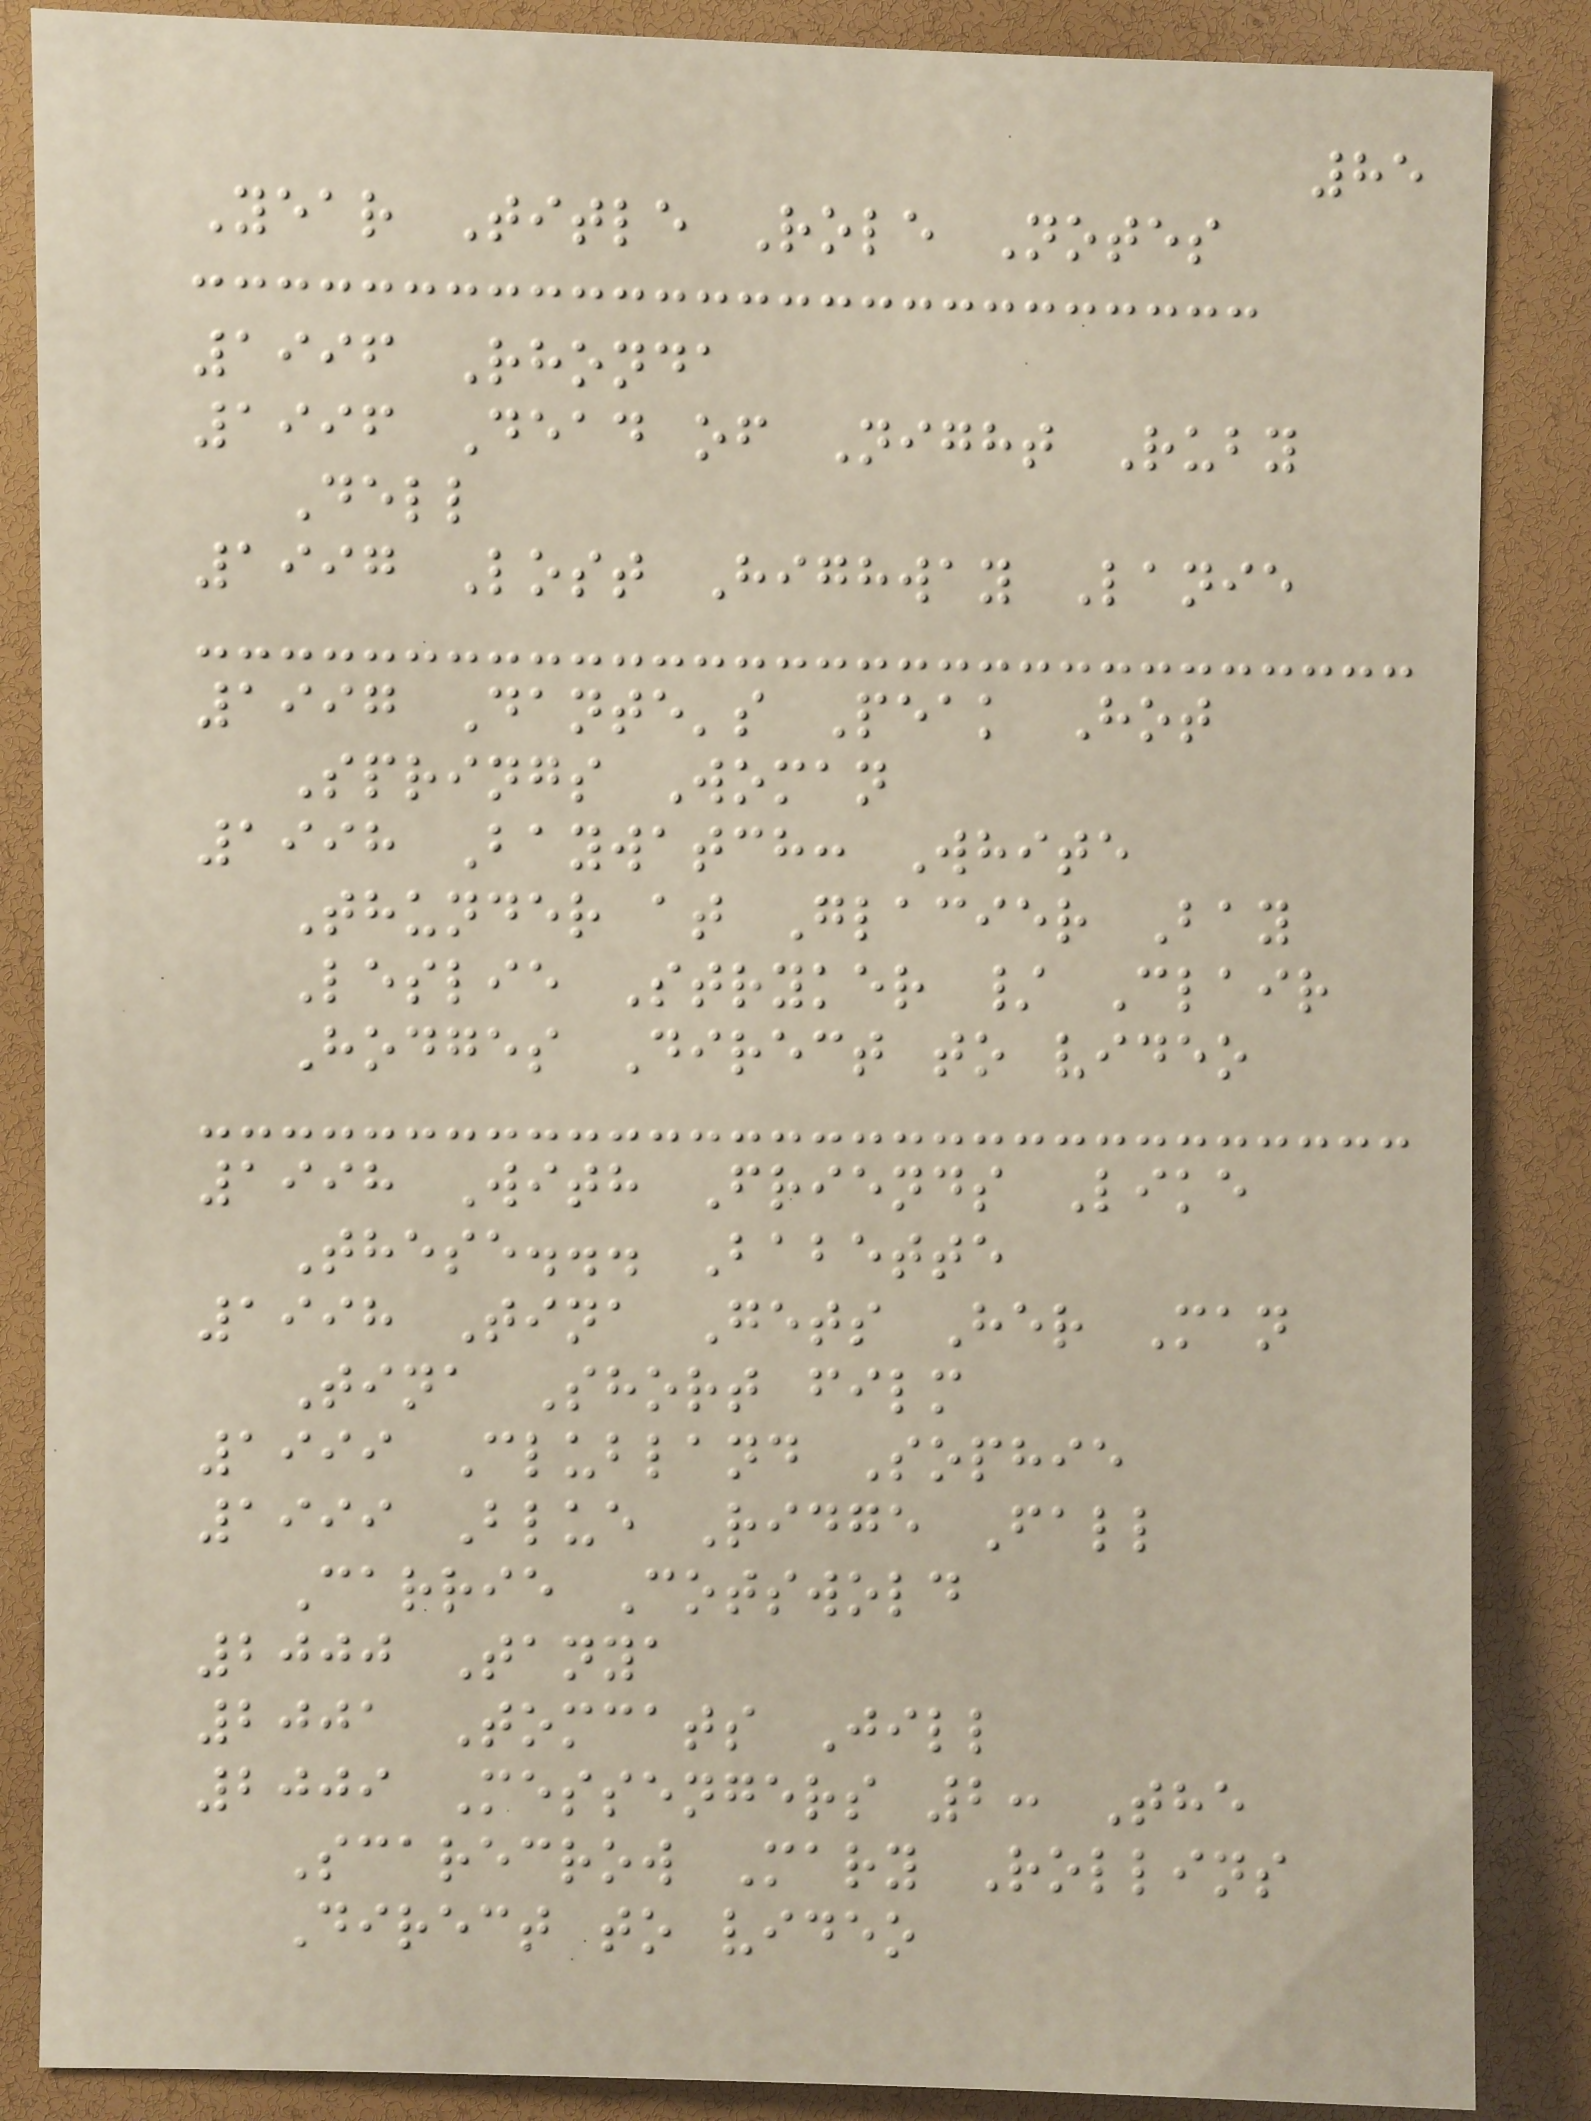85
Year Title Role Notes
1996 Rhonda
1996 Dead of Night Ruby
Dell
1997 Lost Highway Lanie
1997 Dante's Peak Hot
Springs Woman
1998 Baywatch: White
Thunder at Glacier Bay
Leslie Stryker / Clair
Hodges Direct to video
1998 With Friends Like
These... Babette
1998 Tina Gets Her Man
Tina Short film
1999 Clubland Sophie
1999 Blue Ridge Fall
Carrie Cotswold
2000 Tanya
2001 Tomcats Jill
2009 Messengers 2: The
Scarecrow Mary Rollins
Direct to video
